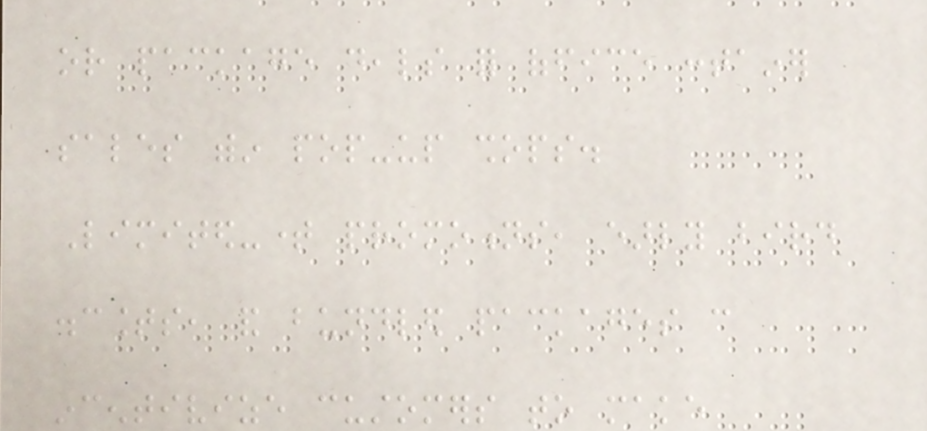or package deals for office container
sales within pop-up shops.
Limited-time promotions, early bird
discounts, and bundled packages can
incentivize customers to make
